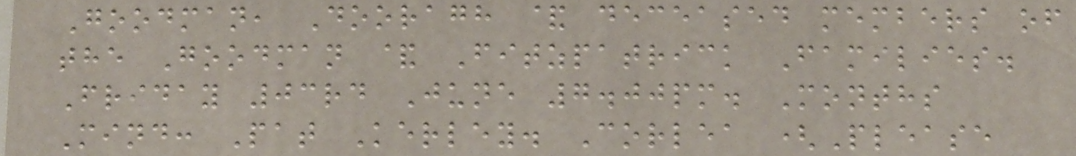Goodman, Dooragh & deceased members of
the Goodman & Fitzpatrick Families.
Friday 03rd June 7.00pm. Months
Mind: Pat Kerley. Corlea (Please
